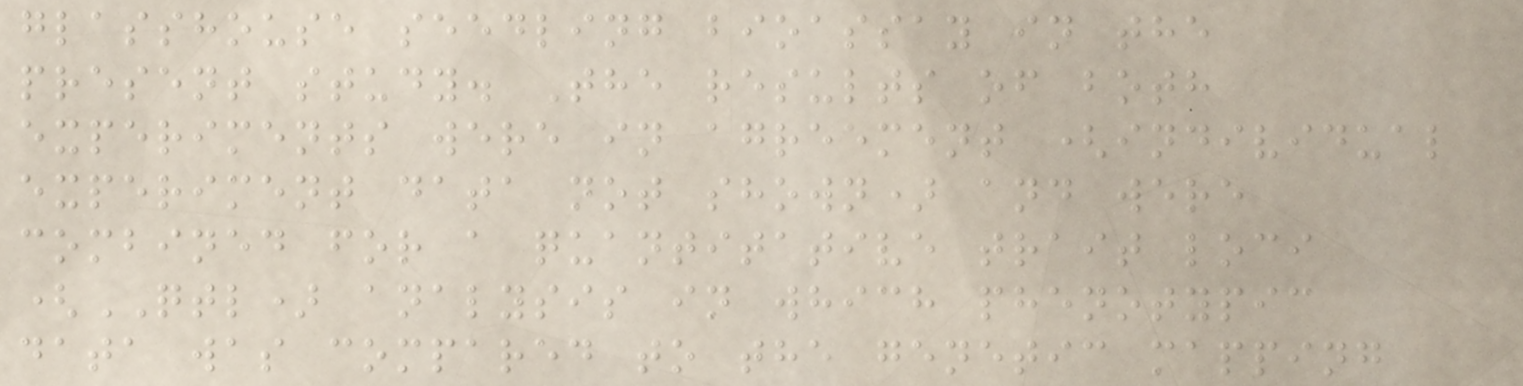glasshouse seedling bioassay in the
present study. The results of both
experiments were in agreement (individual
experiment data not shown) and were
combined for a quantitative trait loci
(QTL) analysis in which phenotypic
data was compared to the genetic mapping
